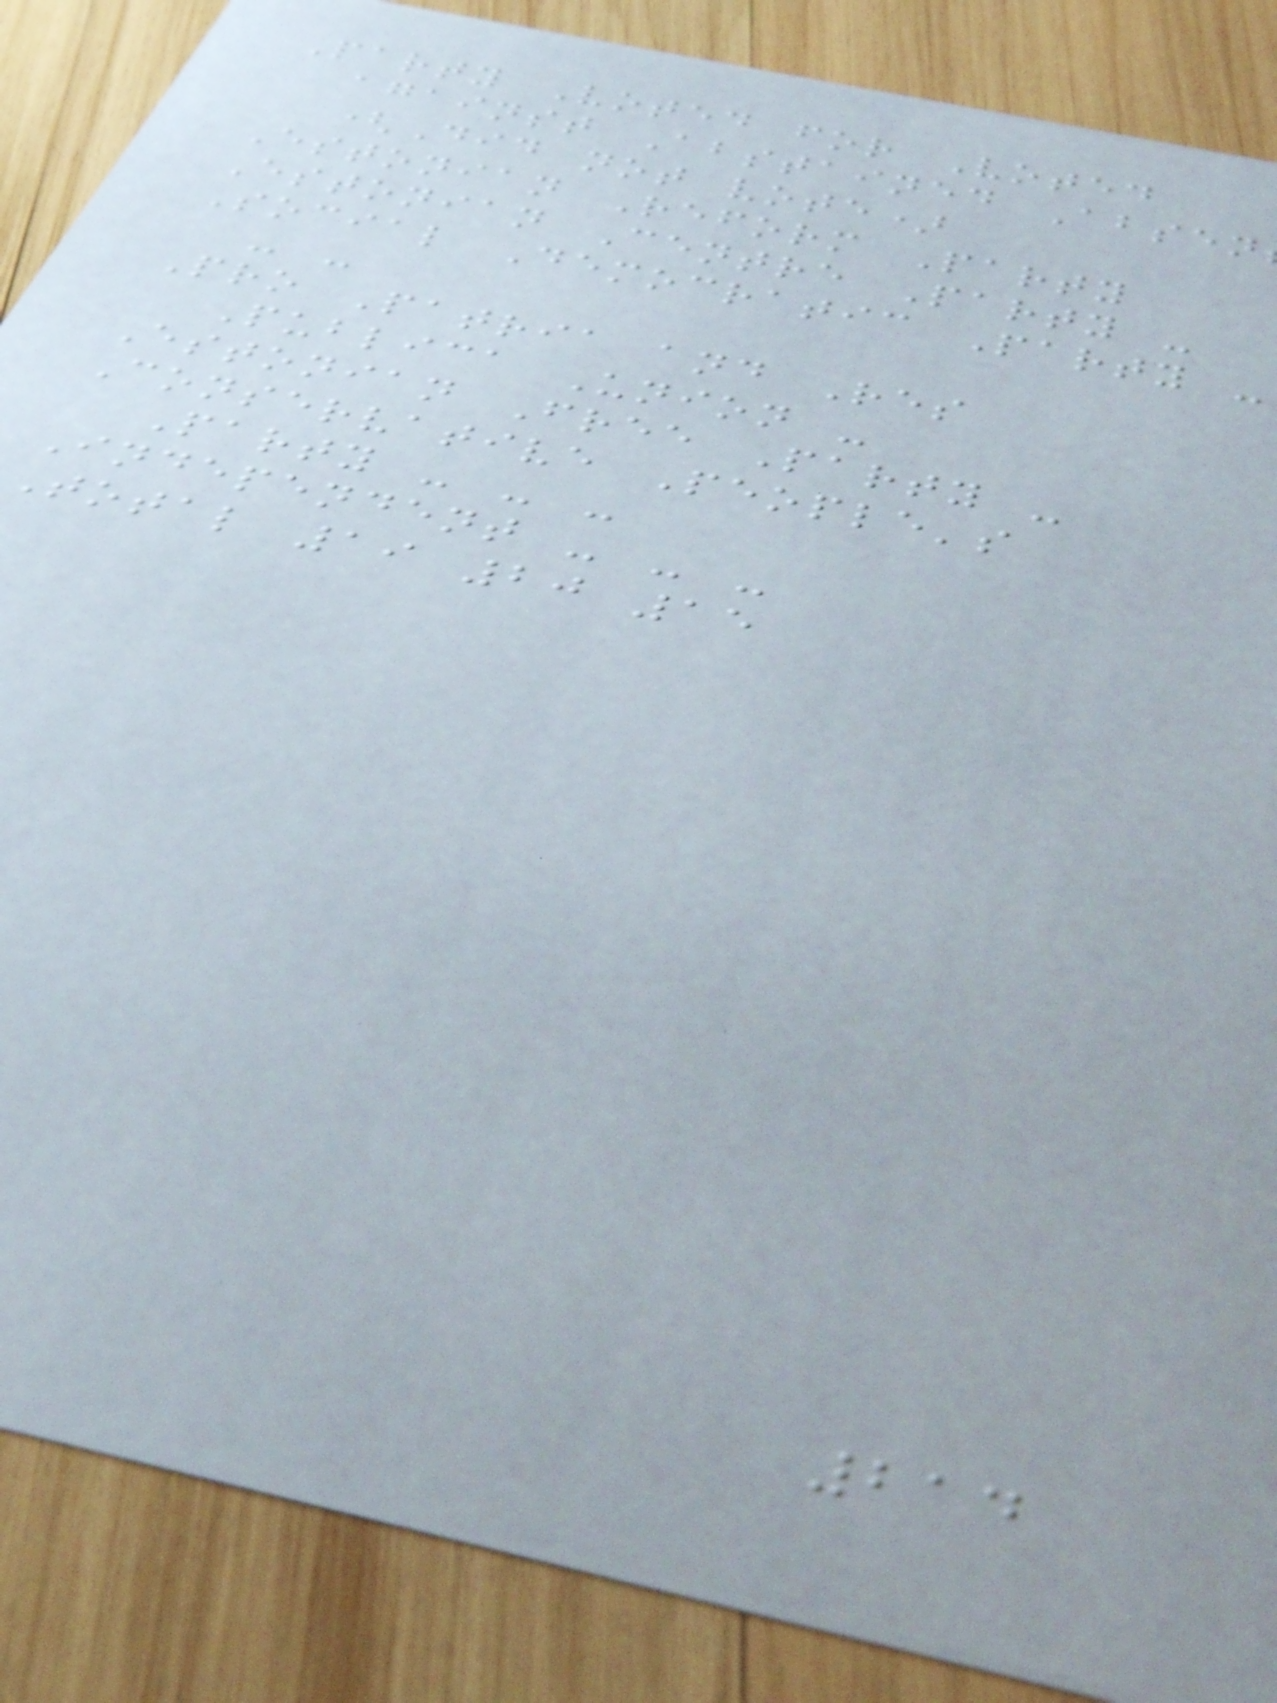Party Voted for Voted
against Abstained Absen
(Did not vote)
Estonian Reform Party
Estonian Centre Party -
Social Democratic Party -
- -
Pro Patria and Res
Publica Union -
Estonian Free Party -
Conservative People's
Party - - -
Independent - - -
Total 19 20 15
214
